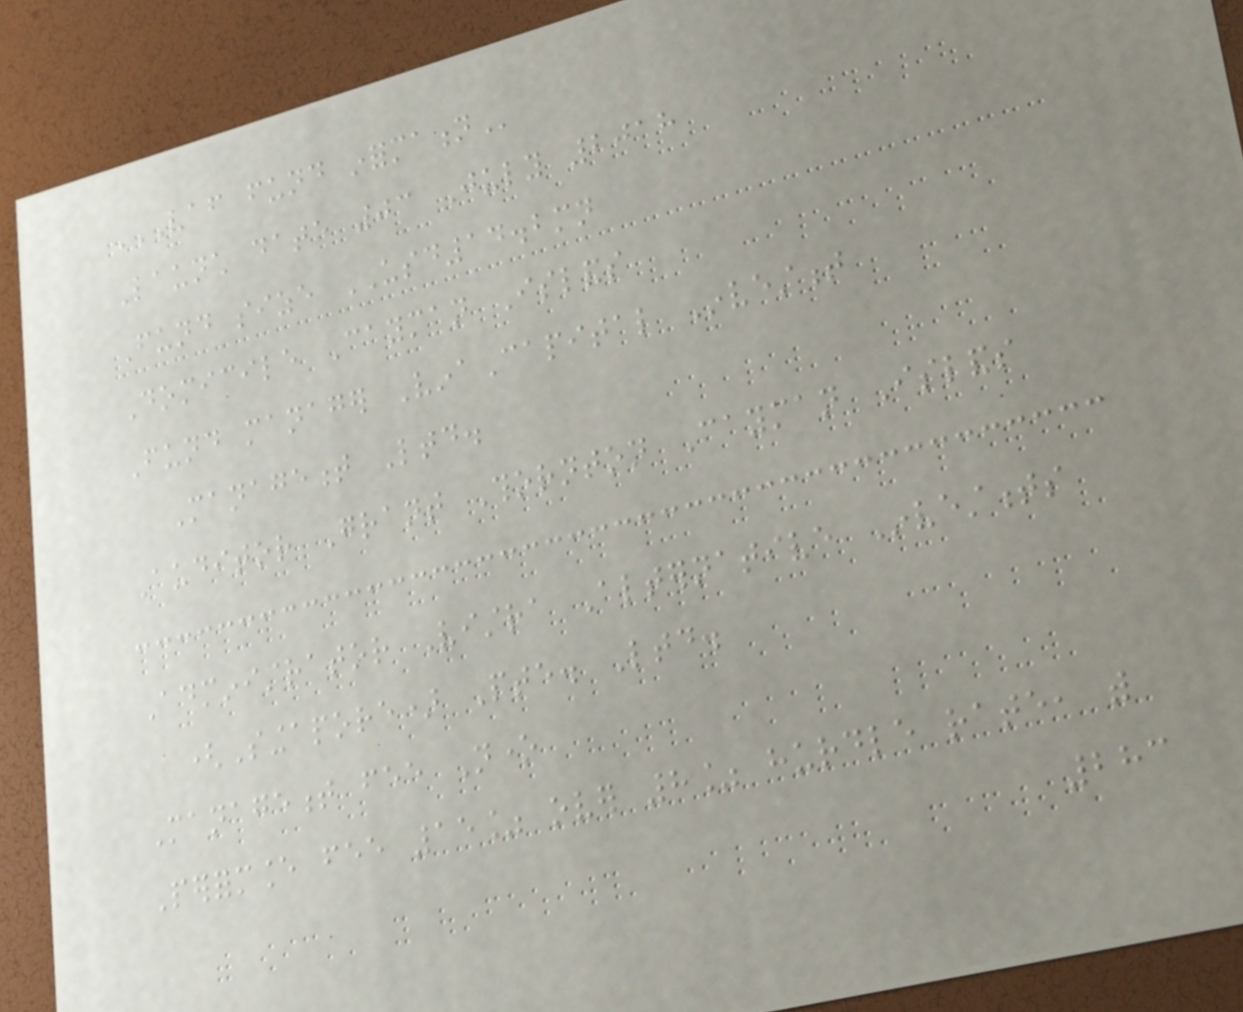VAF FUND INFORMATION
Launch date 03 July 2018
Fund size USD14.2mn
Domicile Cayman Islands
Fund manager VinaCapital Investment
Management Ltd.
Auditor Grant Thornton Cayman Islands
Administrator Vistra Alternative Investments
(Singapore) Pte. Ltd.
Management fee None
Performance fee 15% over 8% hurdle rate, with
283
